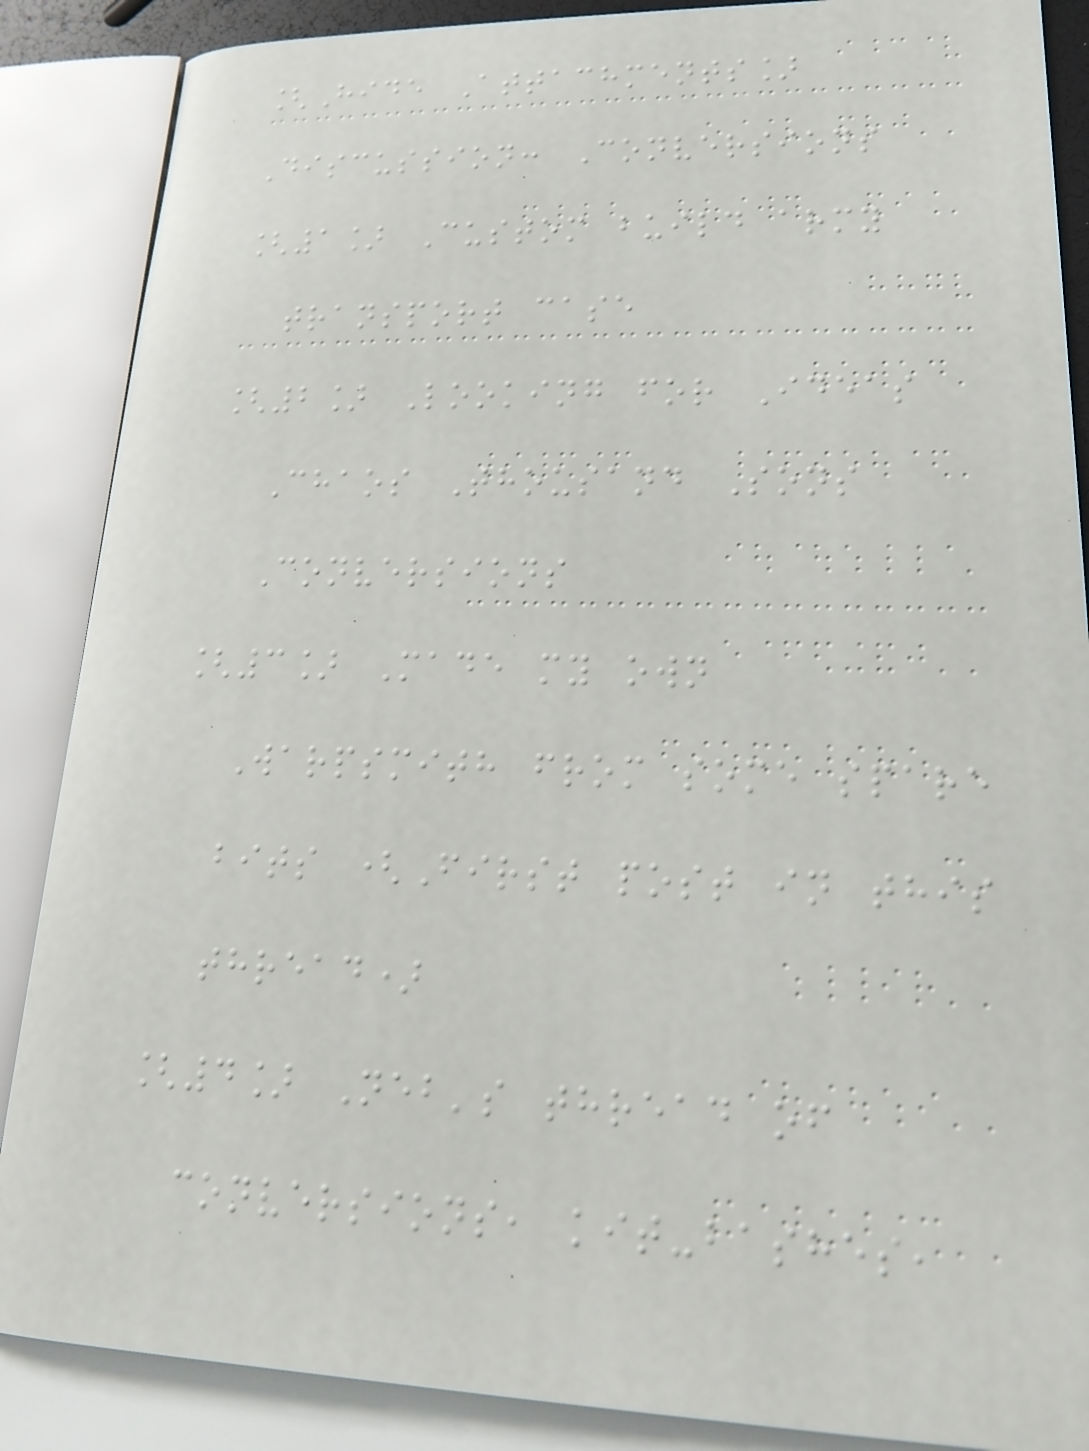[Hide Attachments]
Discussion: Conversions
[1] Custom build army
transport case
[2] Looking for Ideas
Chaos Thousand Sons
Conversions
[3] Made my own
Warpsmith from some spare
bits (First post in this
thread)
[4] Neb's thread of
conversions, kit-bashes,
